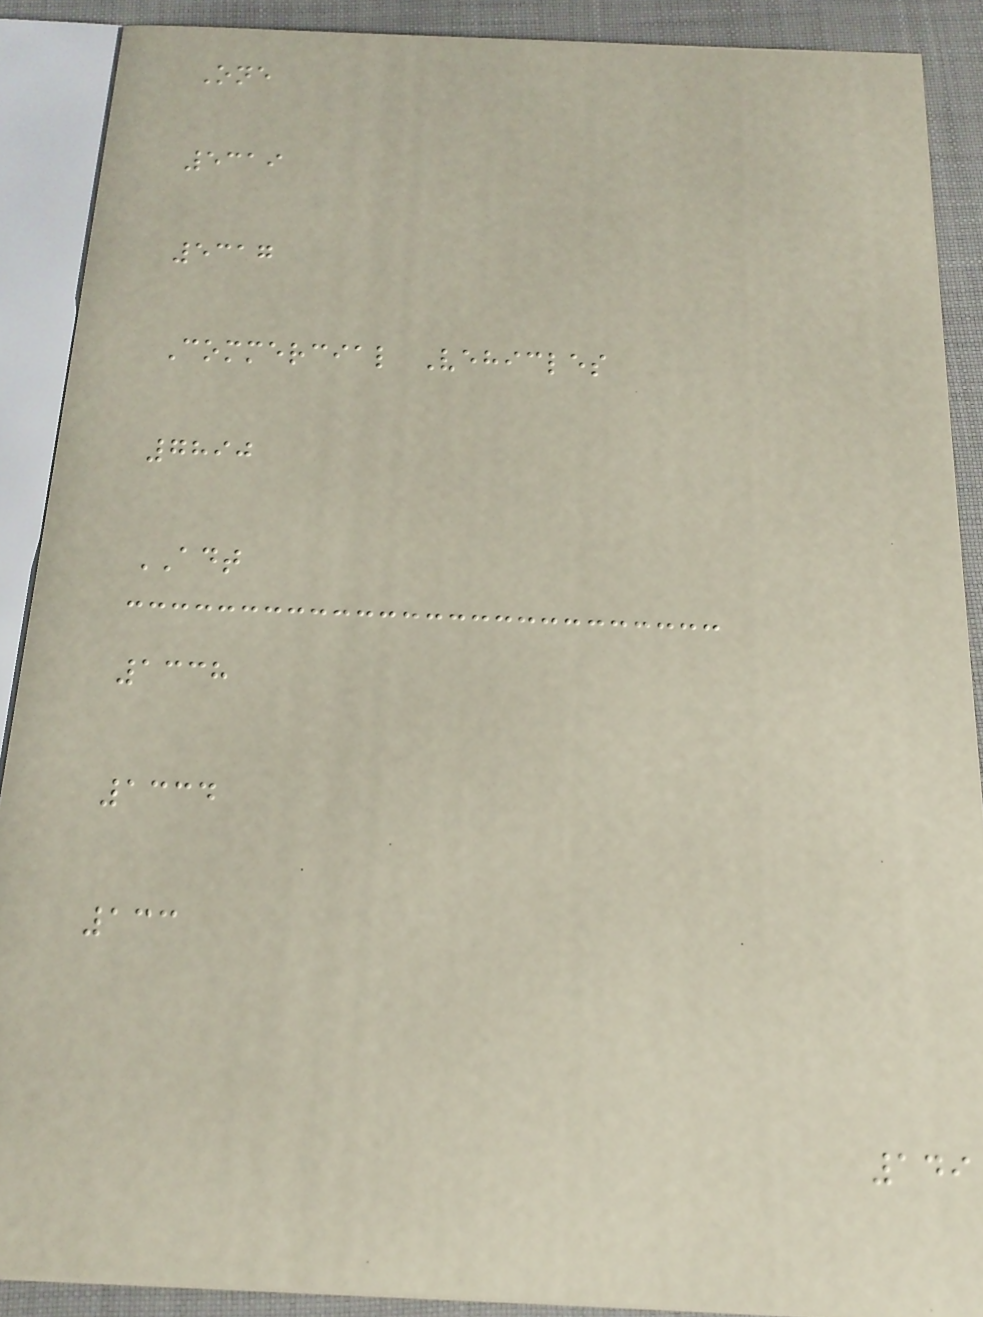One
5319
5317
Commercial Vehicles
7890
ADT
1338
1334
133
149
